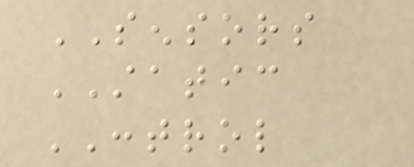SENSORS
STATIC
CONTROL
